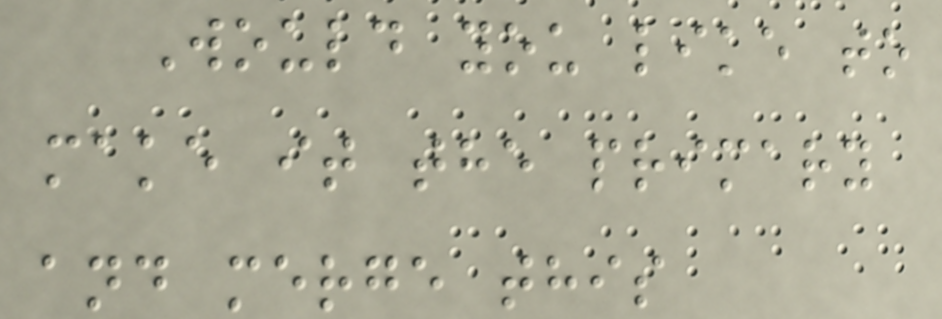Would you like to
make it the primary
and merge this
